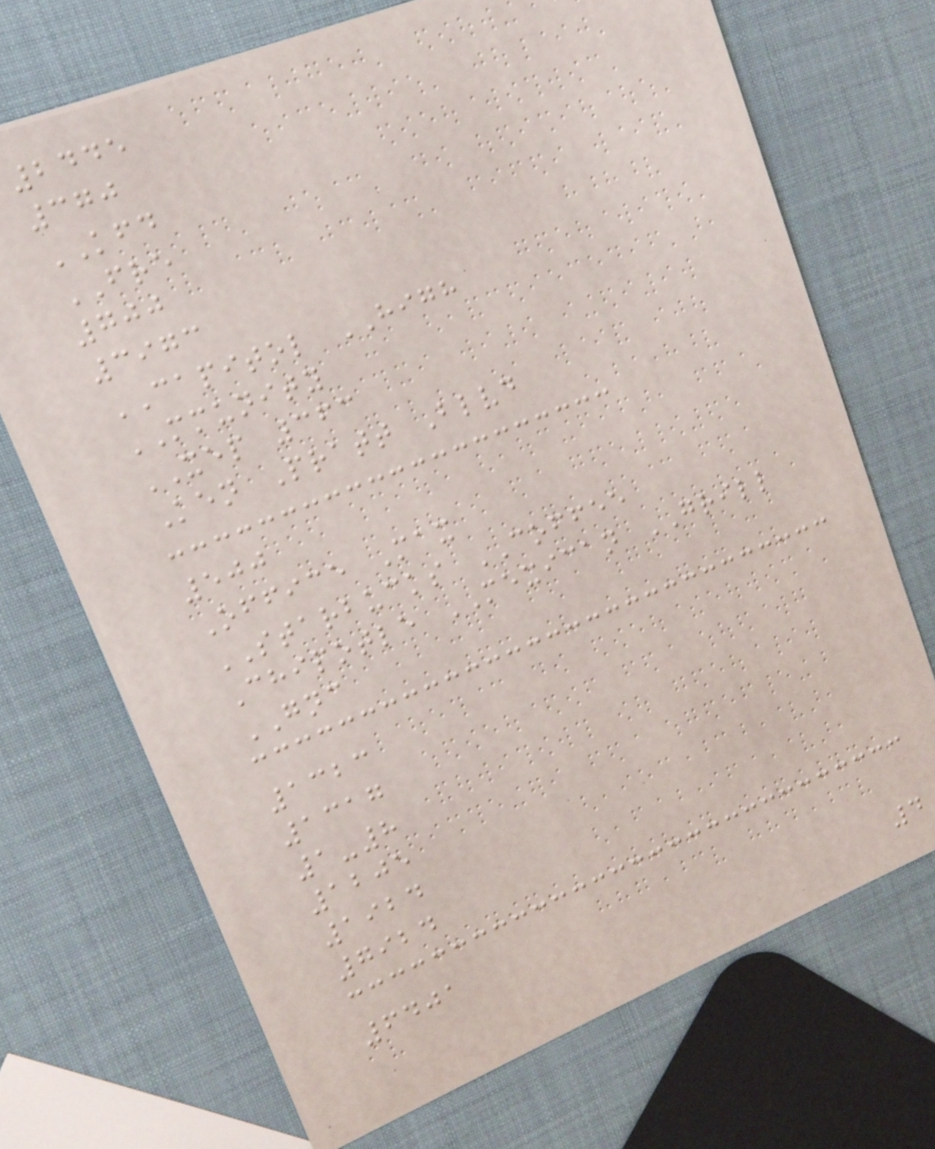2445
370
KFD
FRE
700
3973
CAPITOL HIGH
MMUNITY
XEP 363
Ken Pratt Blvd
500
Office Max
STARBUCKS COFFEE
Chipotle MEXICAN GRILL
GNC
1323
1317
1-8
1205
1924
7924
6401
4
